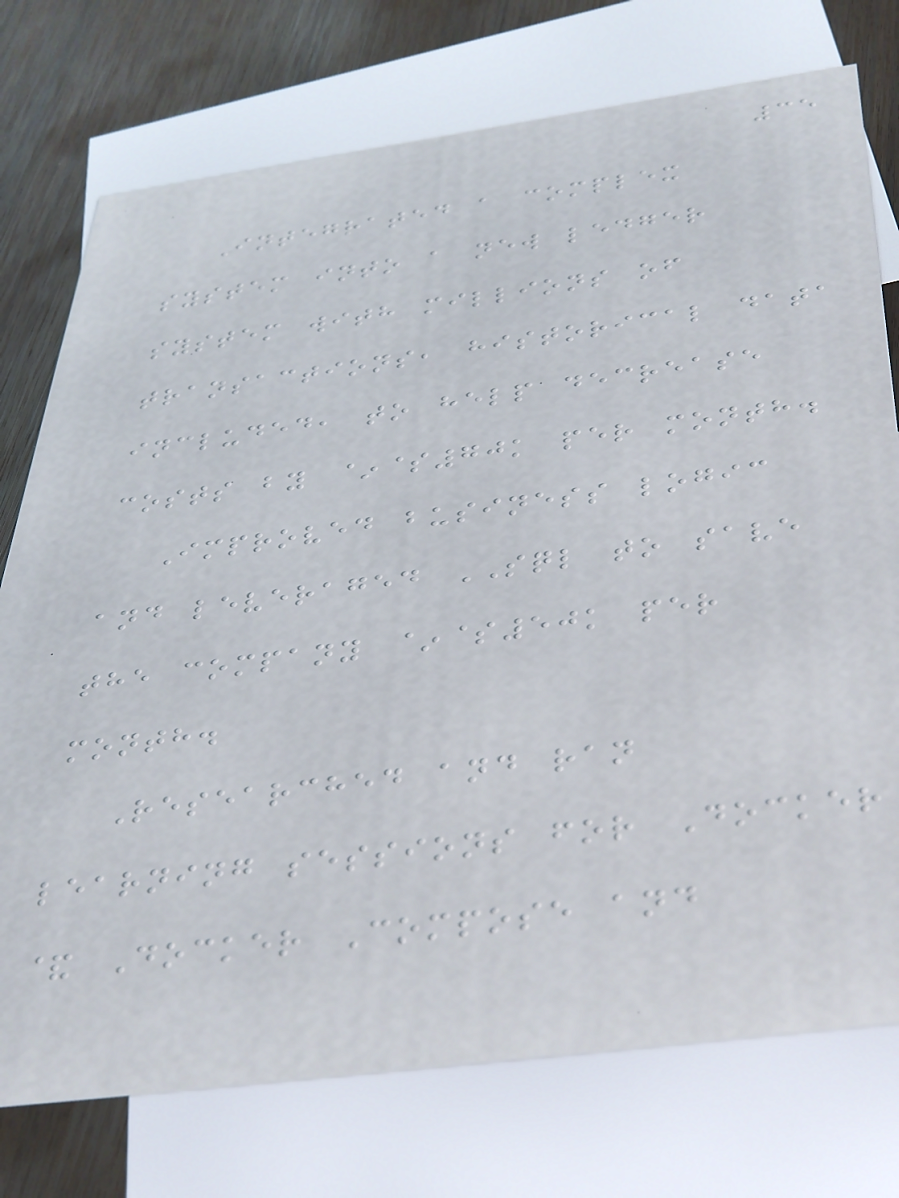35
Integrated a complex
system into a new ledger
system with millions of
transactions, historical data
included, to help decrease
costs by ~$70k per month.
Improved business logic
and leveraged SQL to save
the company ~$50k per
month.
Researched and ran
learning sessions for Docker
& Docker Compose and
